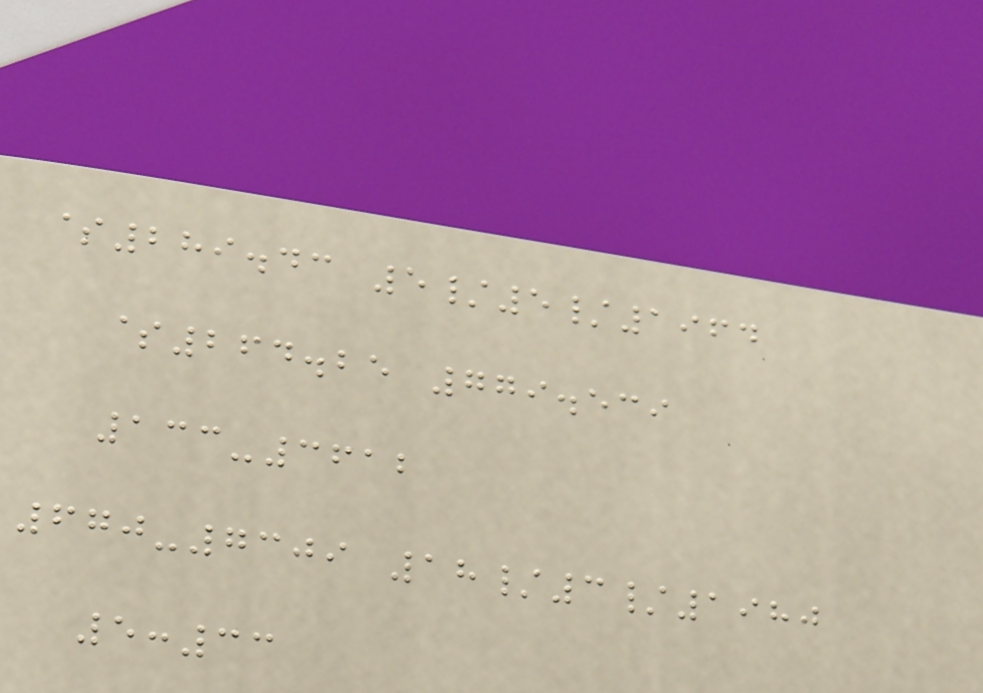$289.43 5/5/1964
$264.25 779.539
133-3612
670-7309 18/3/1980
5:33
